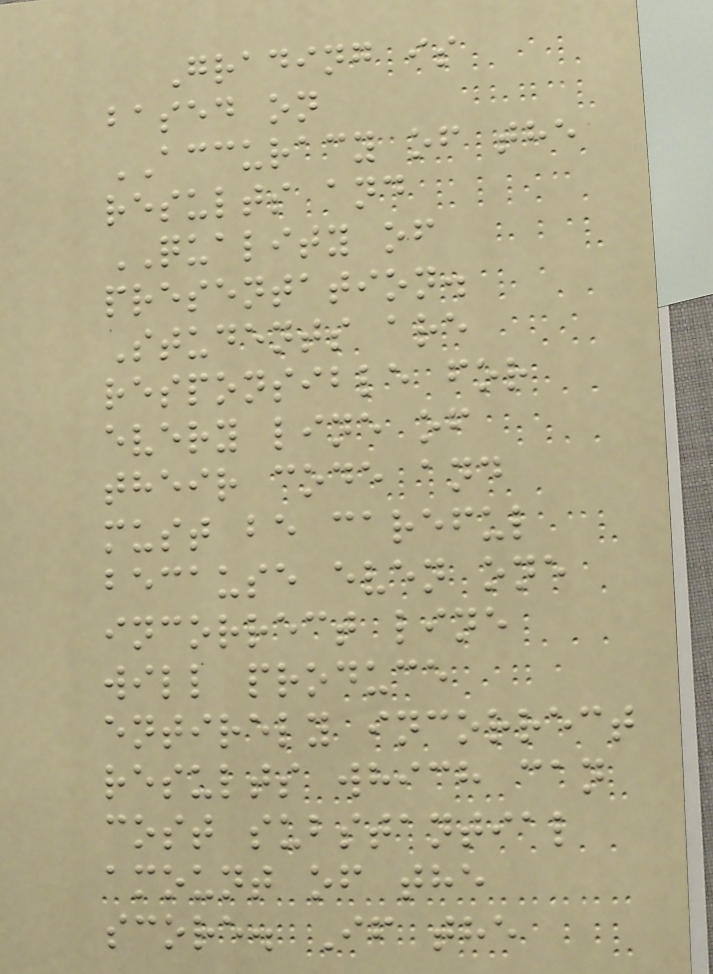Grading is
based on
ACCURACY of the
results and
QUALITY of
presentation.
Students are
responsible for
every line of
their code and
must be careful
because even one
incorrect line
will produce
entirely incorrect
results which can
cost substantial
amount of the
score. If the
